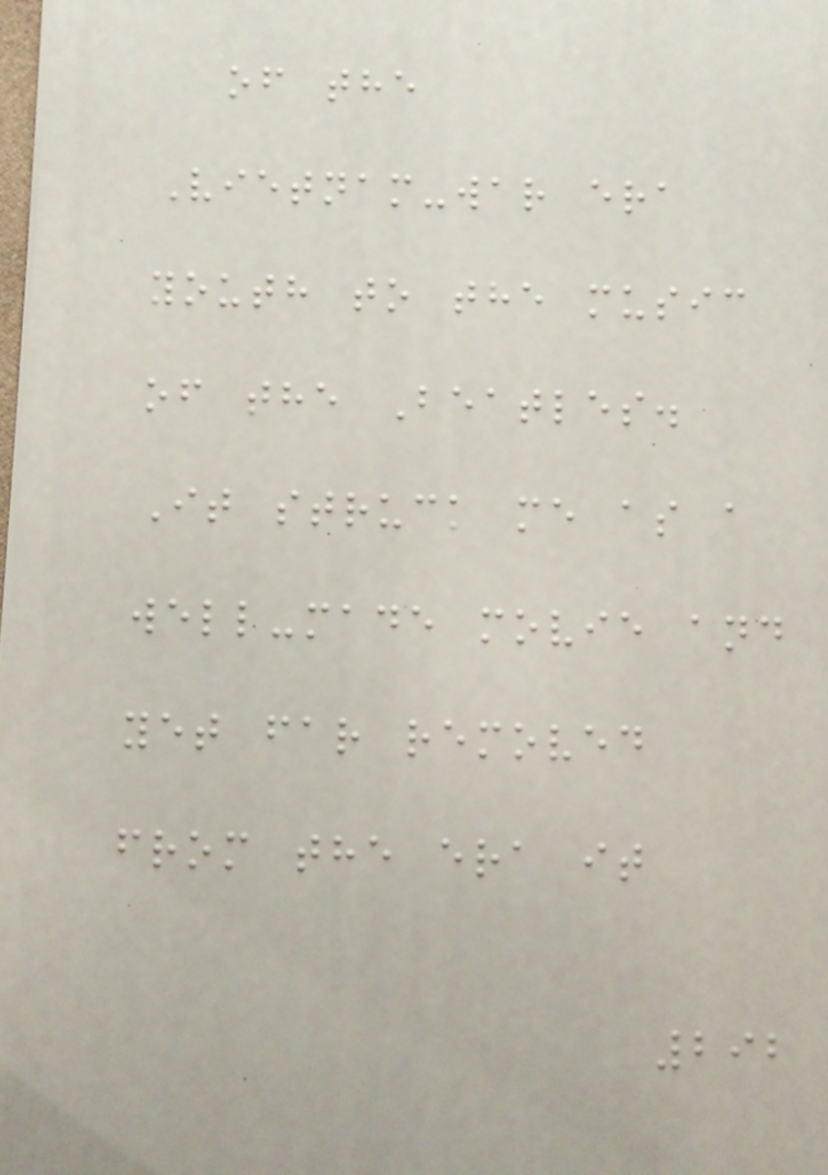of the
Vietnam-war era
youth to the music
of the Beatles.
It struck me as a
well-made movie and
yet far removed
from the era it
292
